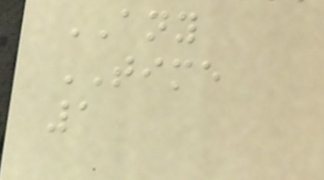ANY
TIME
1
